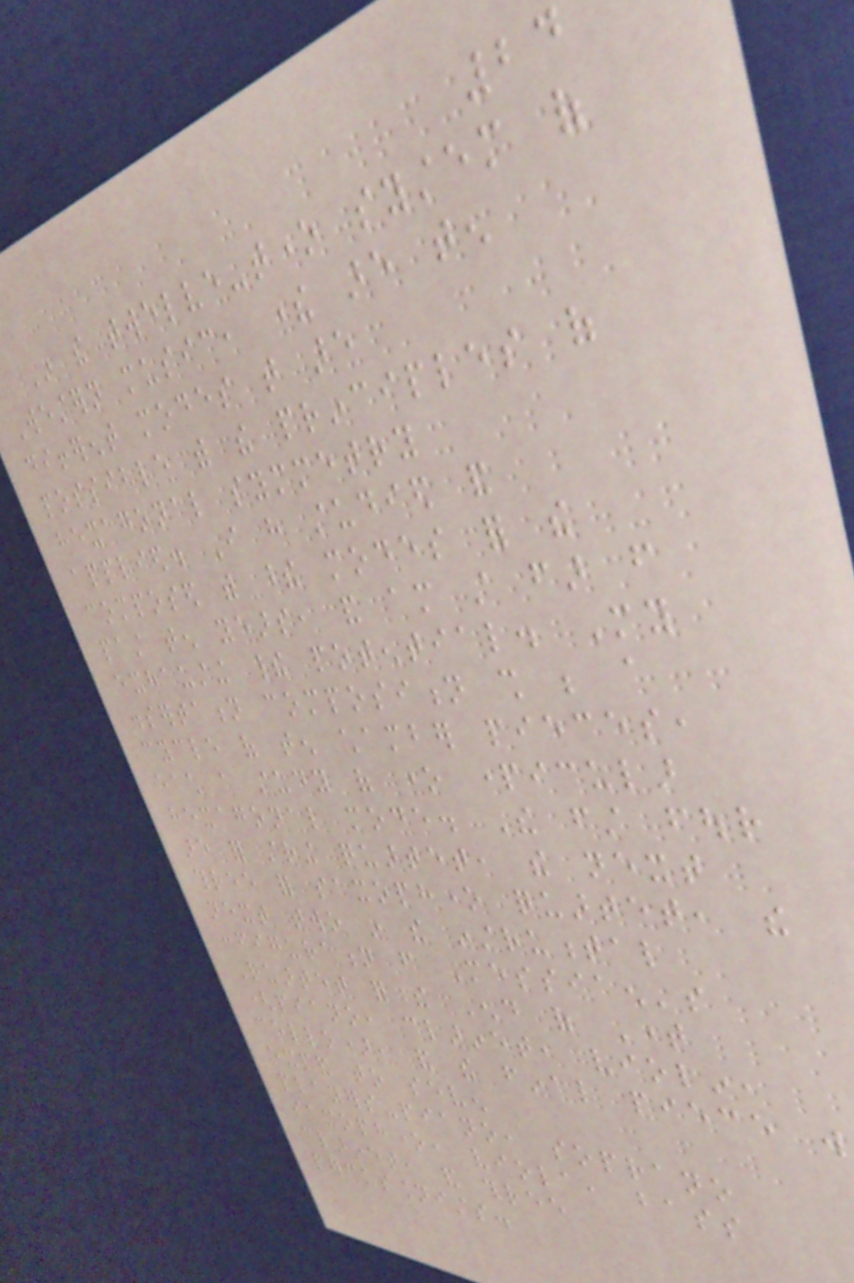24
In the twelve-tone system of
Western music, there are ten
different modes that are
possible with the principles of
hexagonal symmetry
applied. I have studied and
composed with these modes for the
past ten years, and am still far from
exhausting their potential. My
dissertation composition shall be a
cycle of ten chamber pieces,
each a study of one particular
hexagonal mode. The first four
are for string quartet, the next
three for saxophone quartet, the
next two in the instrumental
configuration from Messiaen's
Quartet for the End of Time
(piano, clarinet, violin,
cello), and the final piece will
expand to seven
players-piano, soprano
saxophone, viola, bass
clarinet, and three
percussionists.
